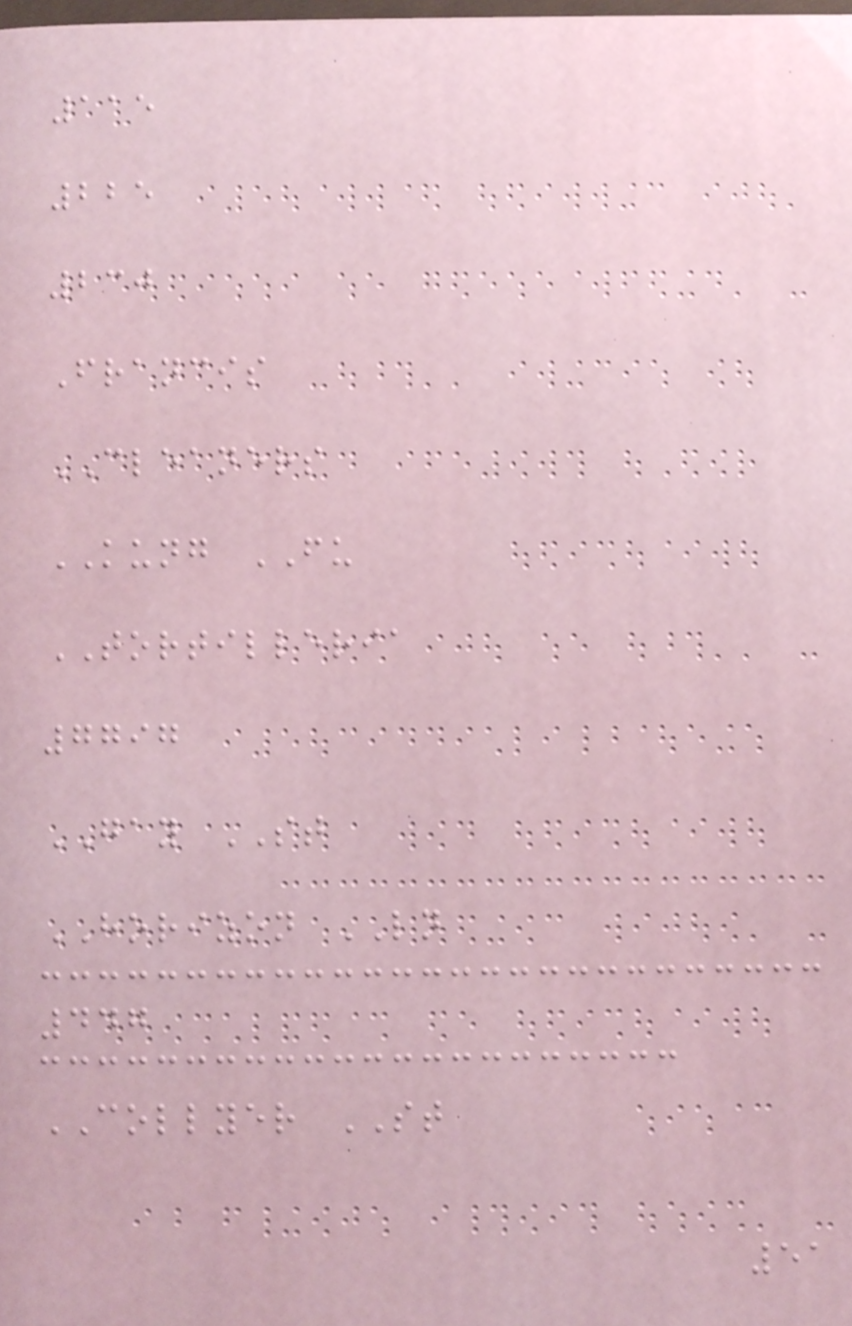115
225
230
Francis
CLEANERS
KUNG FU
TORTILLERIA
7797
GAY ST
HORIZON LN
447
COLLYER ST
51
